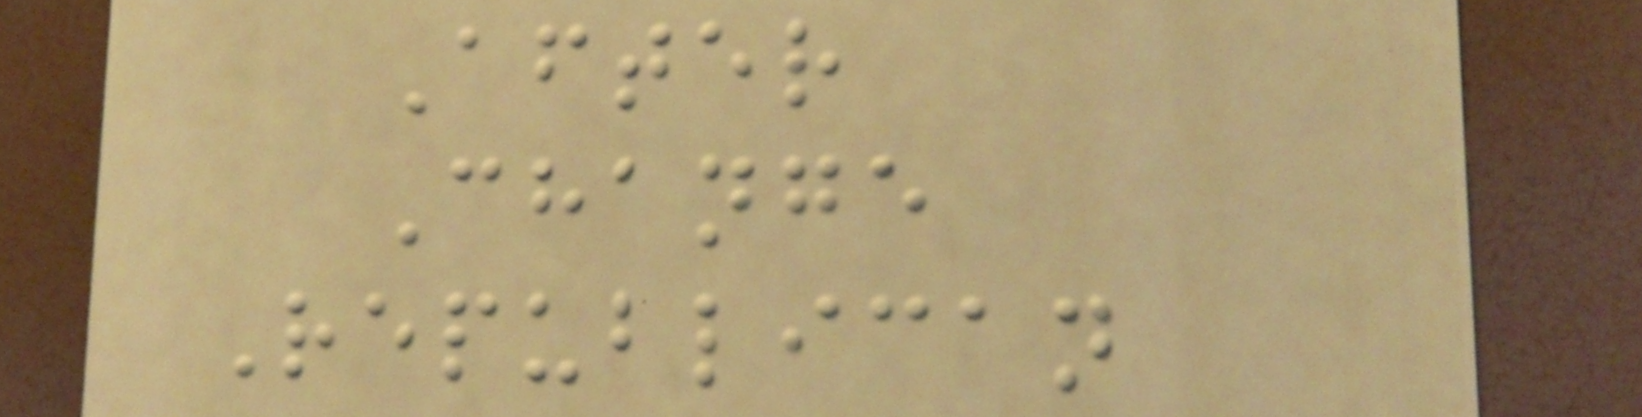After
Change
Republican
